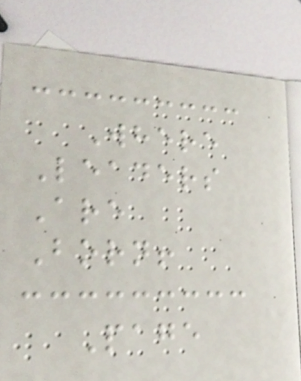Where
Leaders
Are
Born!
Page
